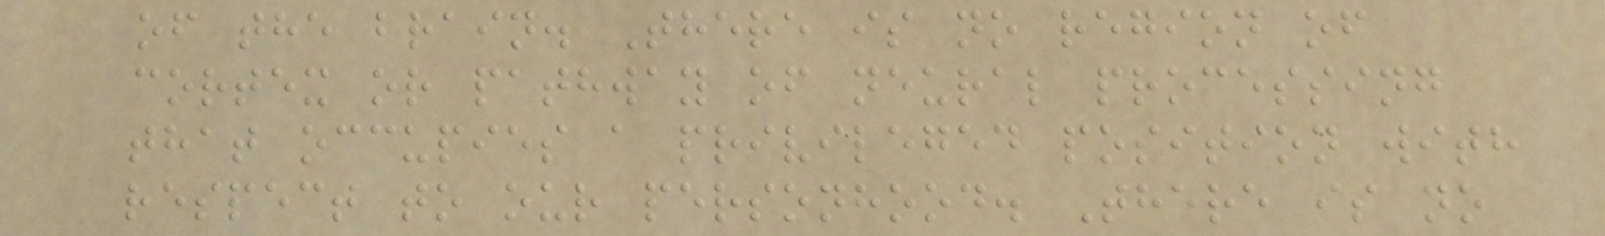of the brain. There is no region of
cortex or pathway of neural processing
that occupies a privileged position with
respect to our personhood. There is no
